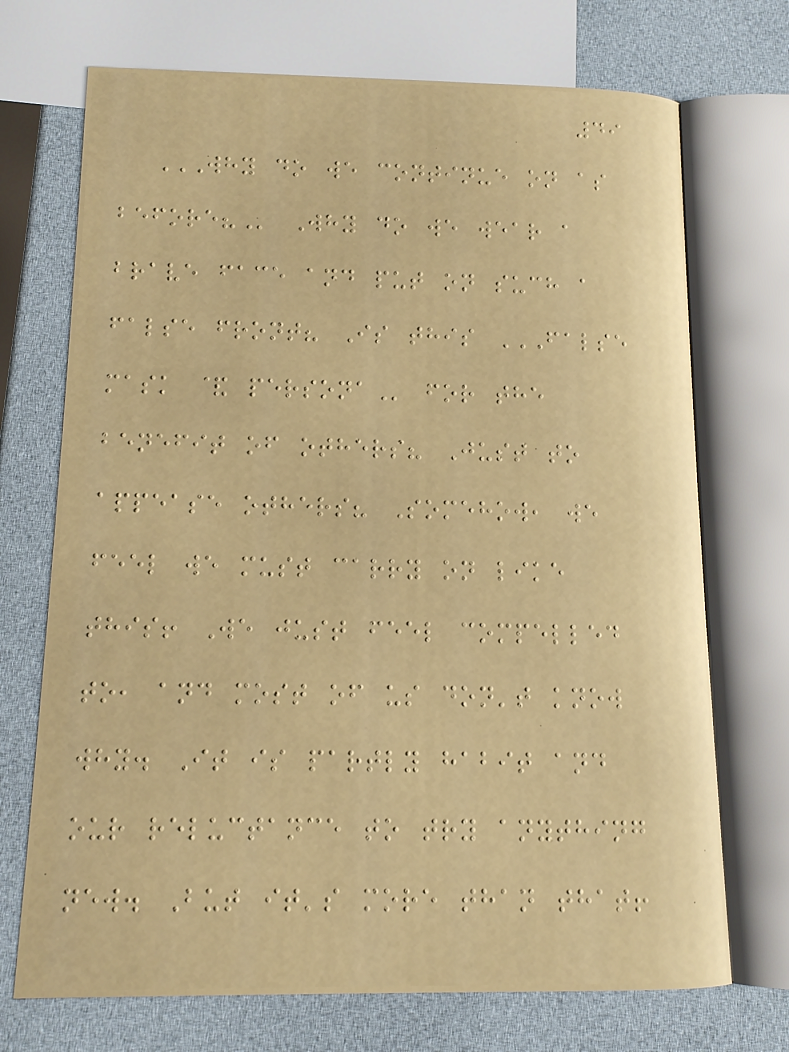49
WHY DO WE CONTINUE ON AS
BEFORE? Why do we wear a
brave face and put on such a
false front? Is this FALSE
MASK & PERSONA for the
benefit of others? Just to
appease others? Somehow, we
feel we must carry on like
this! We just feel compelled
to, and most of us don't know
why. It is partly habit and
our reluctance to try anything
new. But it's more than that!
